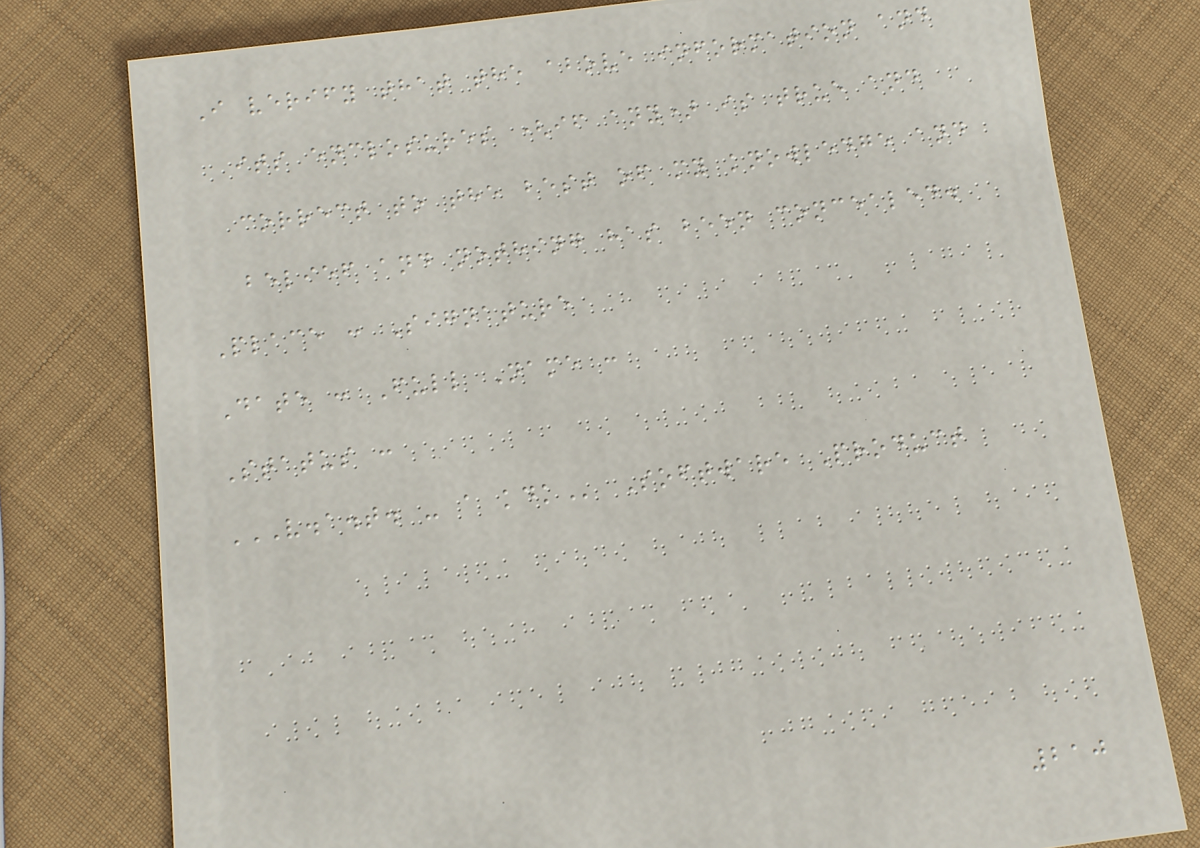I verify that the above information and
its enclosures (if any) is true and
correct to the best of my knowledge and
belief and nothing has been concealed.
Place : Signature
Date : Full Name :
Status :
V.A.T. - A KDK Software Product
210
